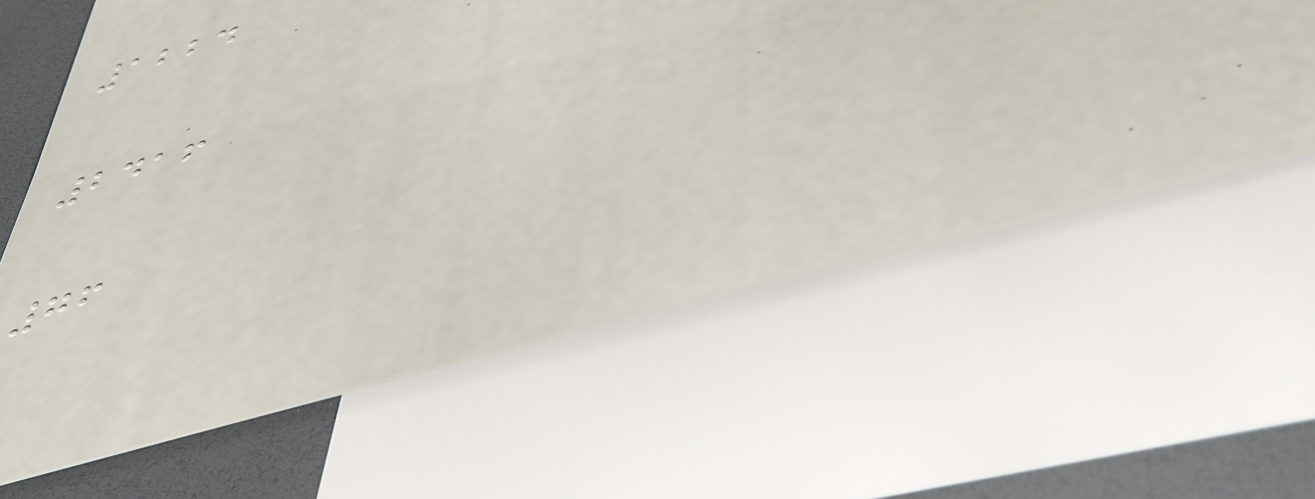1224
2416
76
